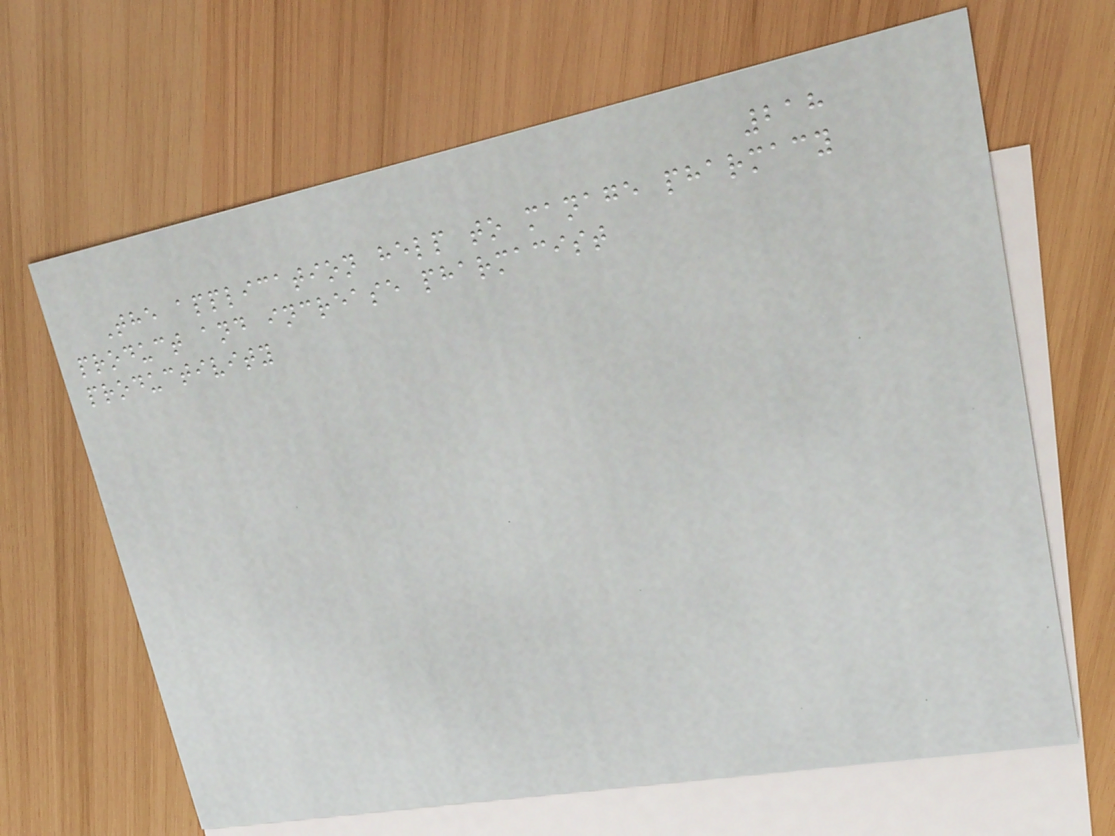218
The application help to manage pharmacy
product and increase pharmacist
productivity
